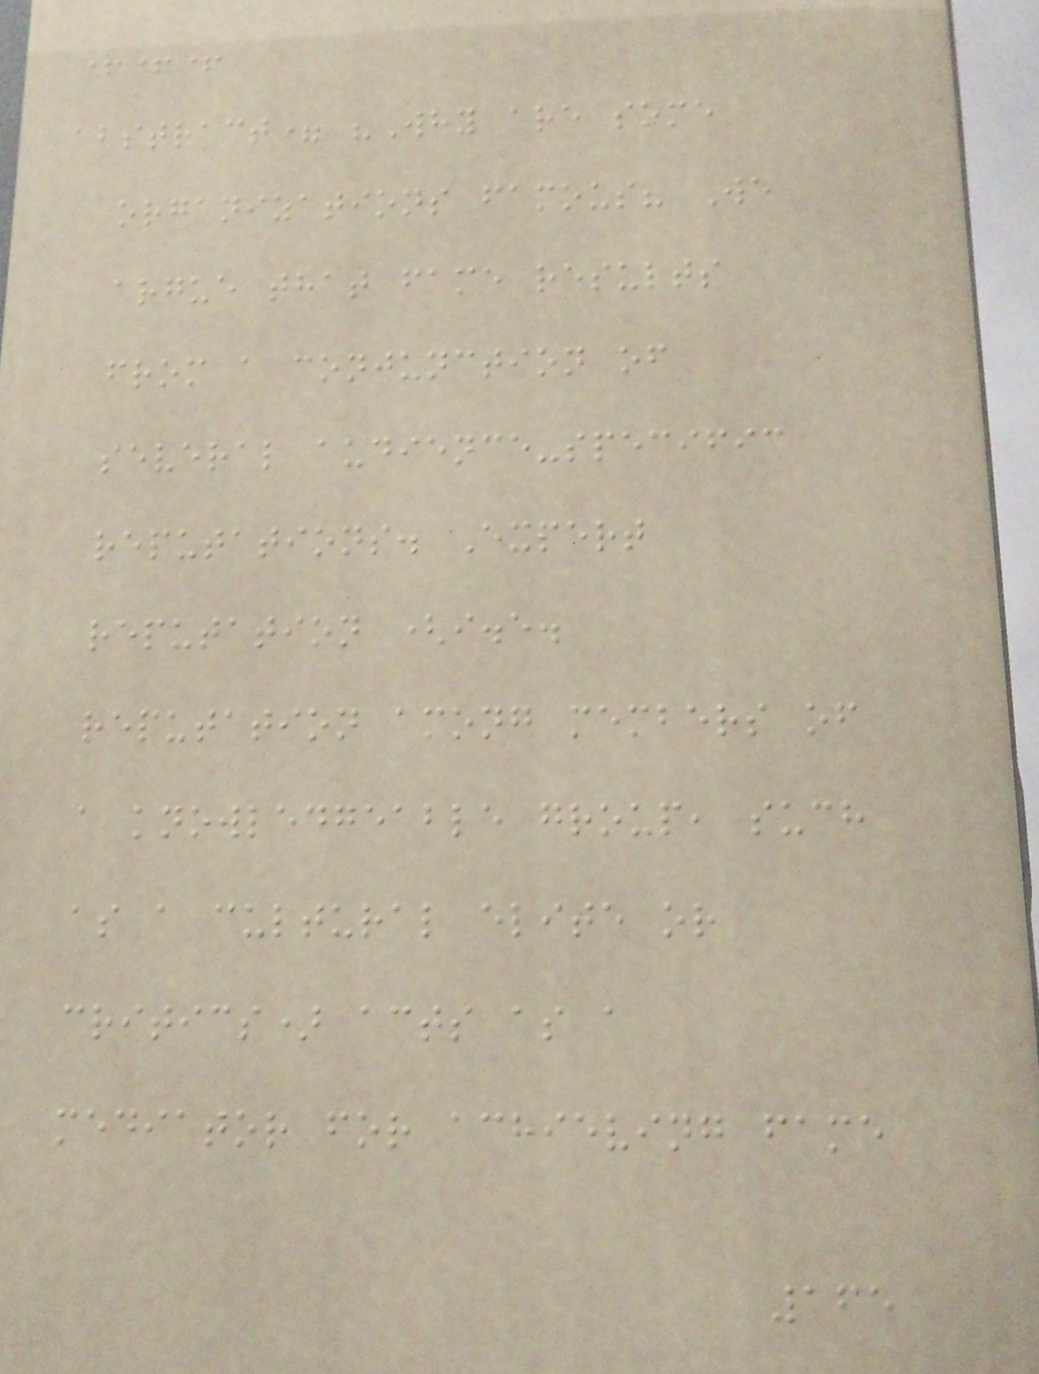+++
abstract= "Why are some
organizations famous? We
argue that fame results
from a conjunction of
several audience-specific
reputations. Expert
reputation (i.e.
reputation among members of
a knowledgeable group, such
as a cultural elite or
critics) acts as a
mediator for achieving fame
165
